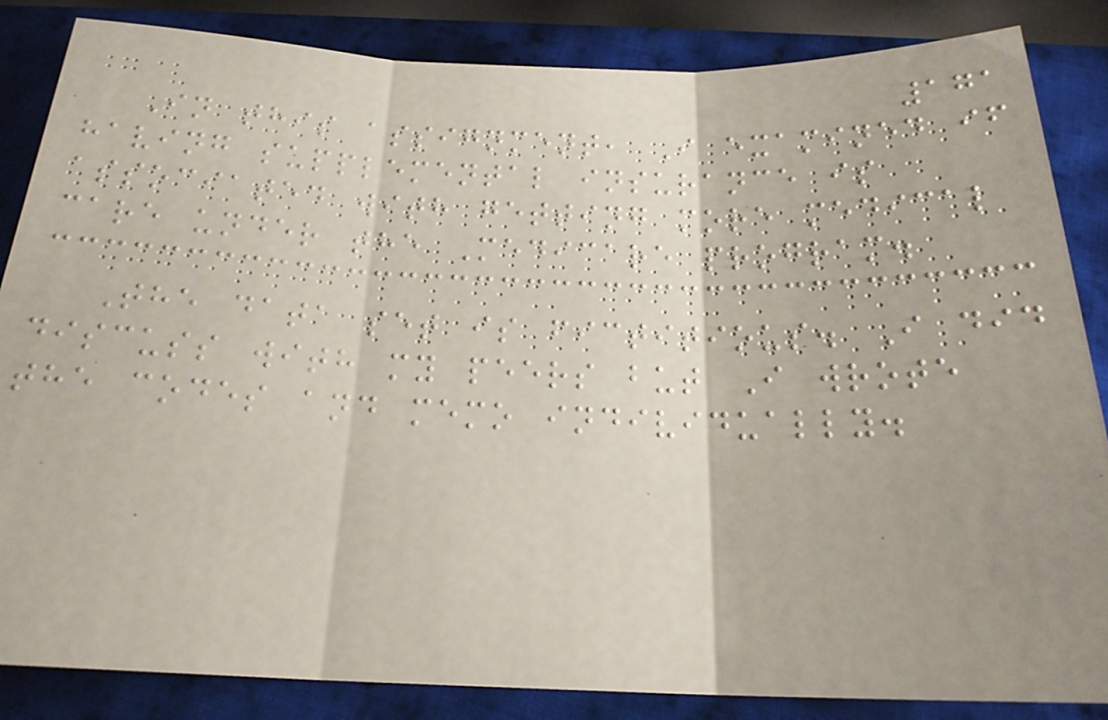171
In this assignment, I examined if
having supplemental insurance is
associated with getting more medical
care under the Medicare program.
The data set is fictitious. I did
discuss with my peers but I wrote
the codes and memo individually.
